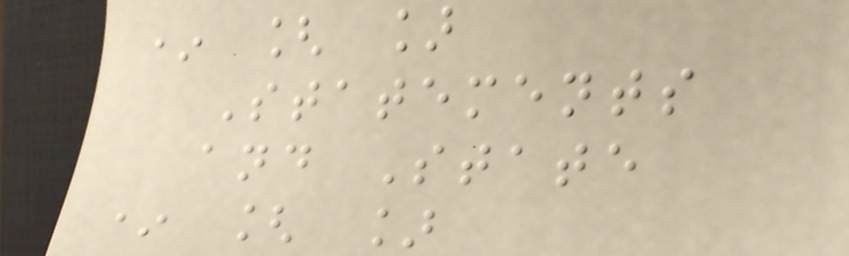* [ ]
Statements
and State
* [ ]
